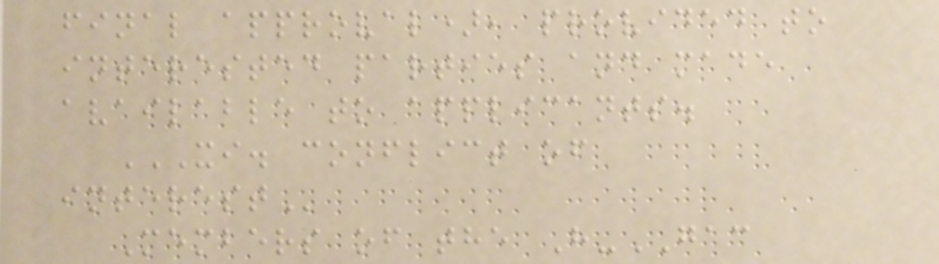final approval), provided to
interested parties and made
available to applicants.
XI. CONFLICT OF
INTEREST
Members of the H-GAC
